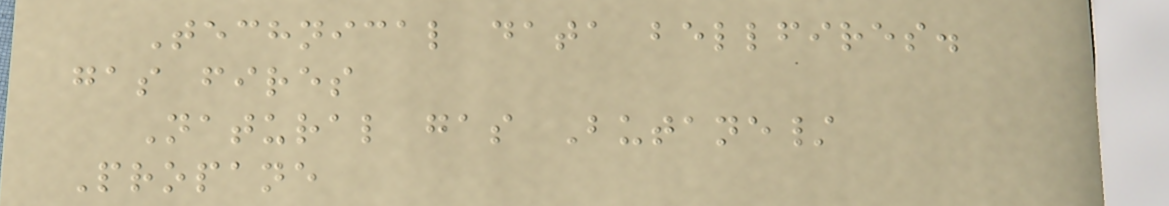Technical data bellfires.
gas fires
Natural gas Butane/
Propane
